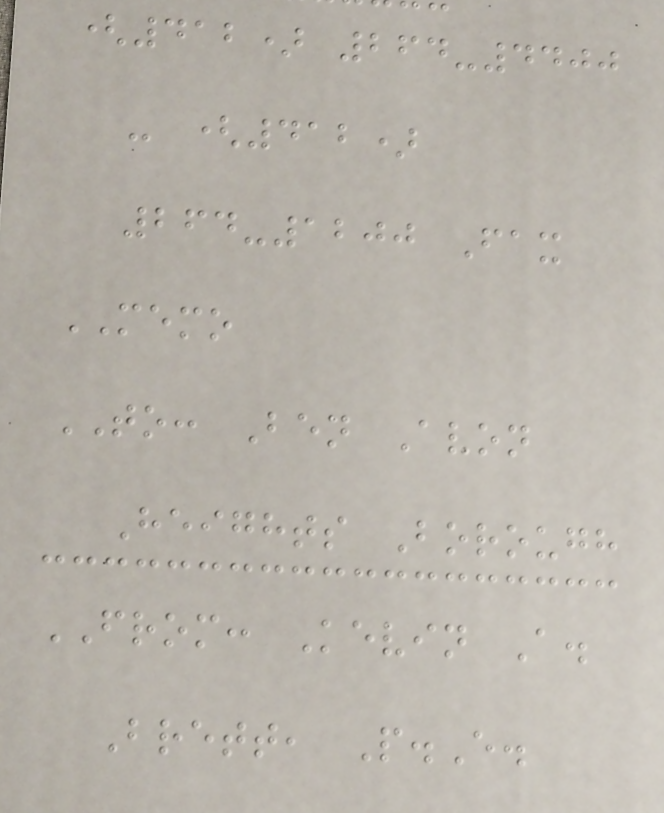(412) 264-4400
- (412)
264-1200 Fax
MEMO
TO: Ben Avon
Heights Borough
FROM: Kevin A.
Brett, P.E.
